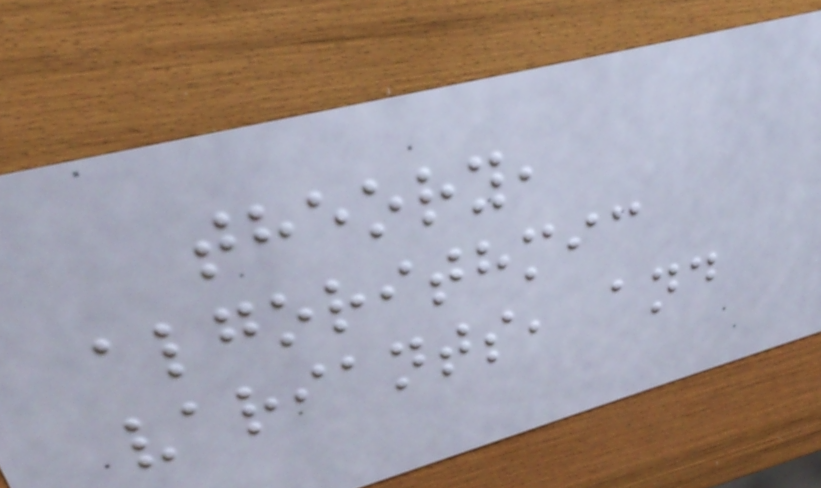theory,
algorithmic
variants, and
